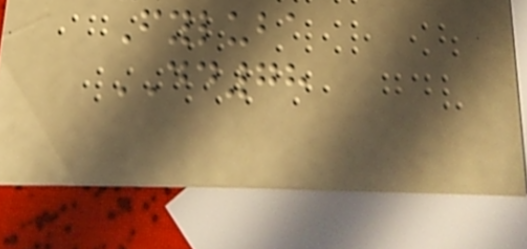Fyluba
DD78
